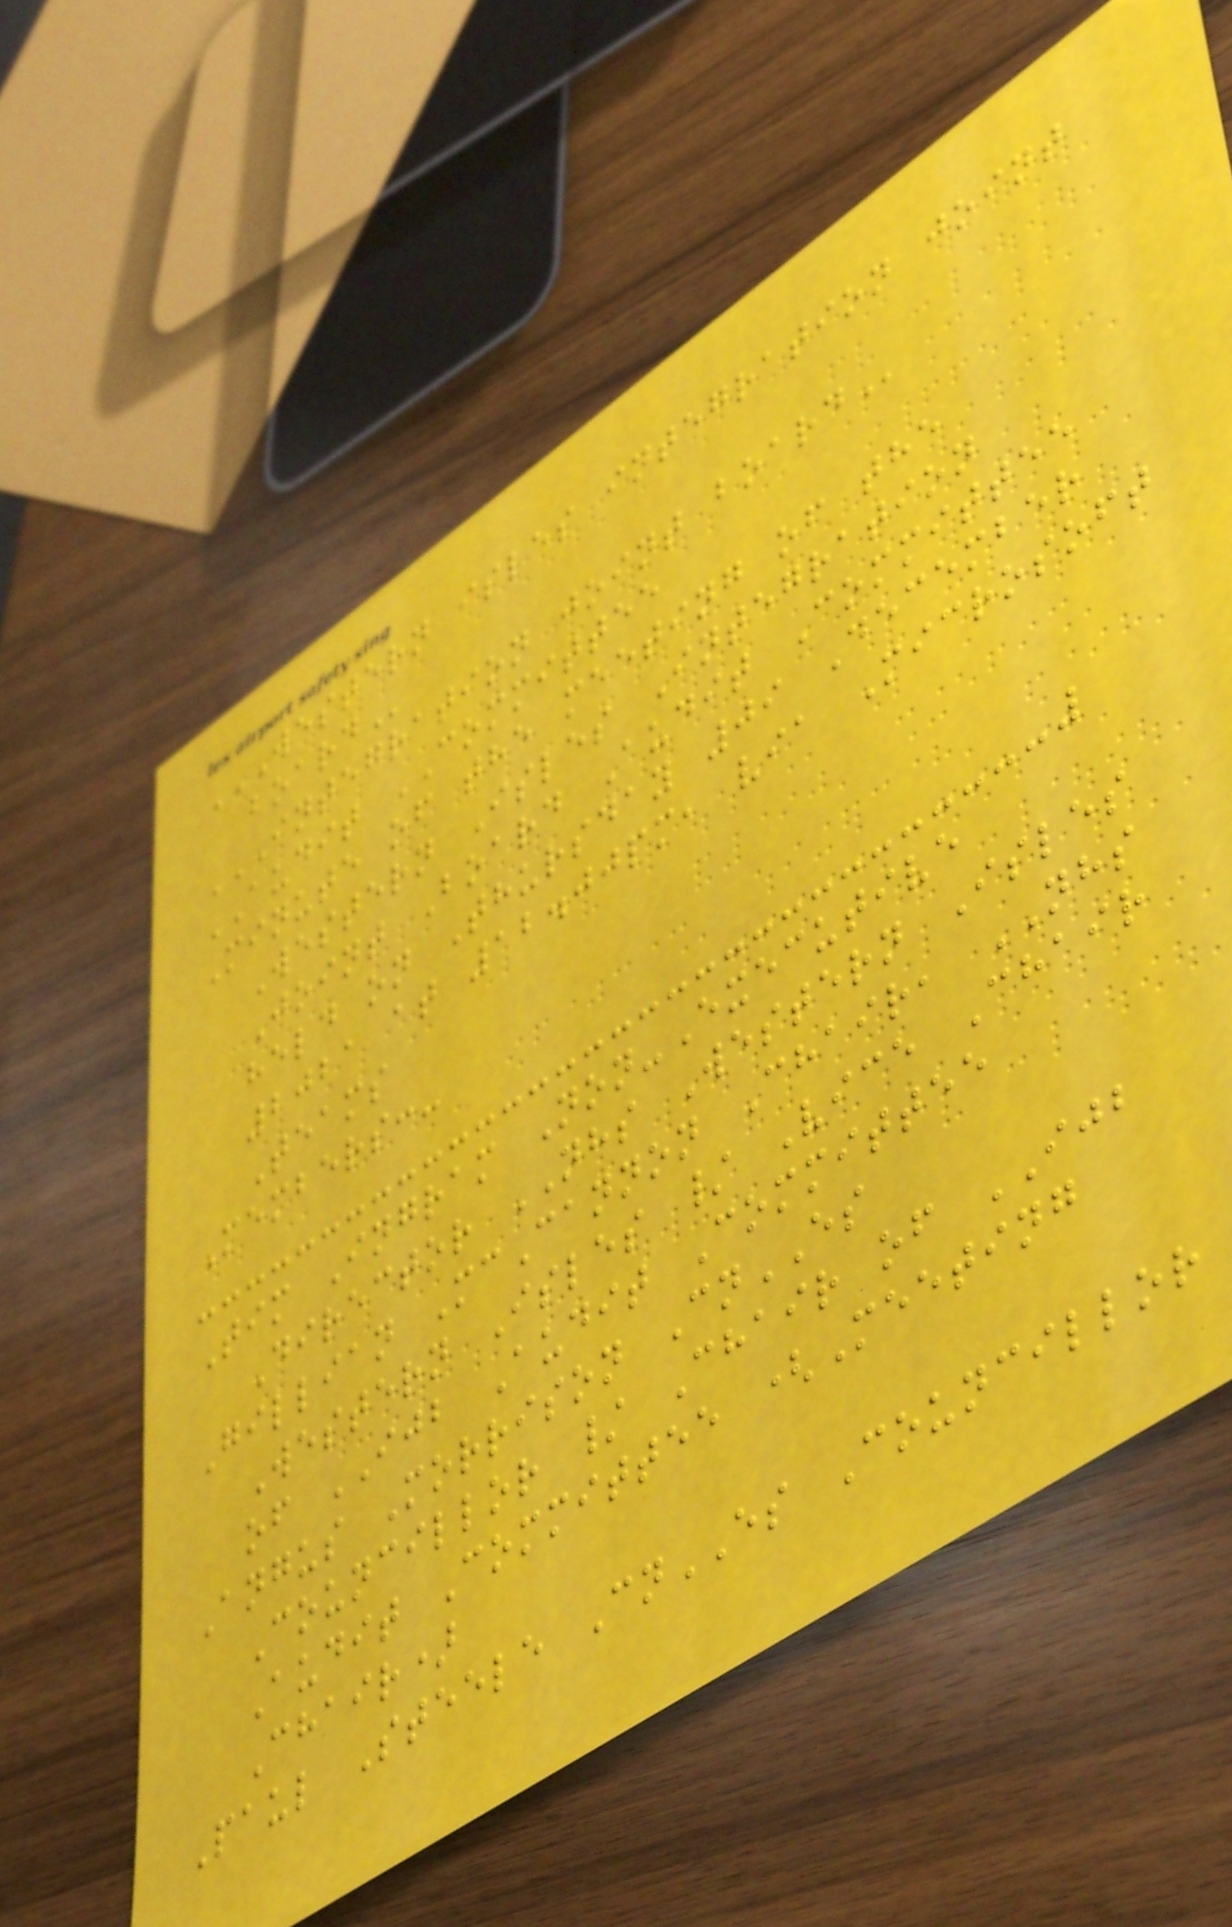WESTERN ISLES INTEGRATION JOINT
BOARD
INTEGRATION JOINT BOARD
AUDIT COMMITTEE
Minute of the meeting of the
Western Isles Integration
Joint Board Audit Committee
held on Thursday 09 December
2021 at 12.00pm, via Microsoft
Teams
Members:-
Tim Ingram Non-Executive
Director NHS Western Isles
Gillian McCannon Chair, NHS
Western Isles / Vice Chair
of IJB Audit Committee
Angus Morrison CnES
Councillor / Chair of IJB
Audit Committee (Meeting
Chair)
Paul Steele CnES Councillor
